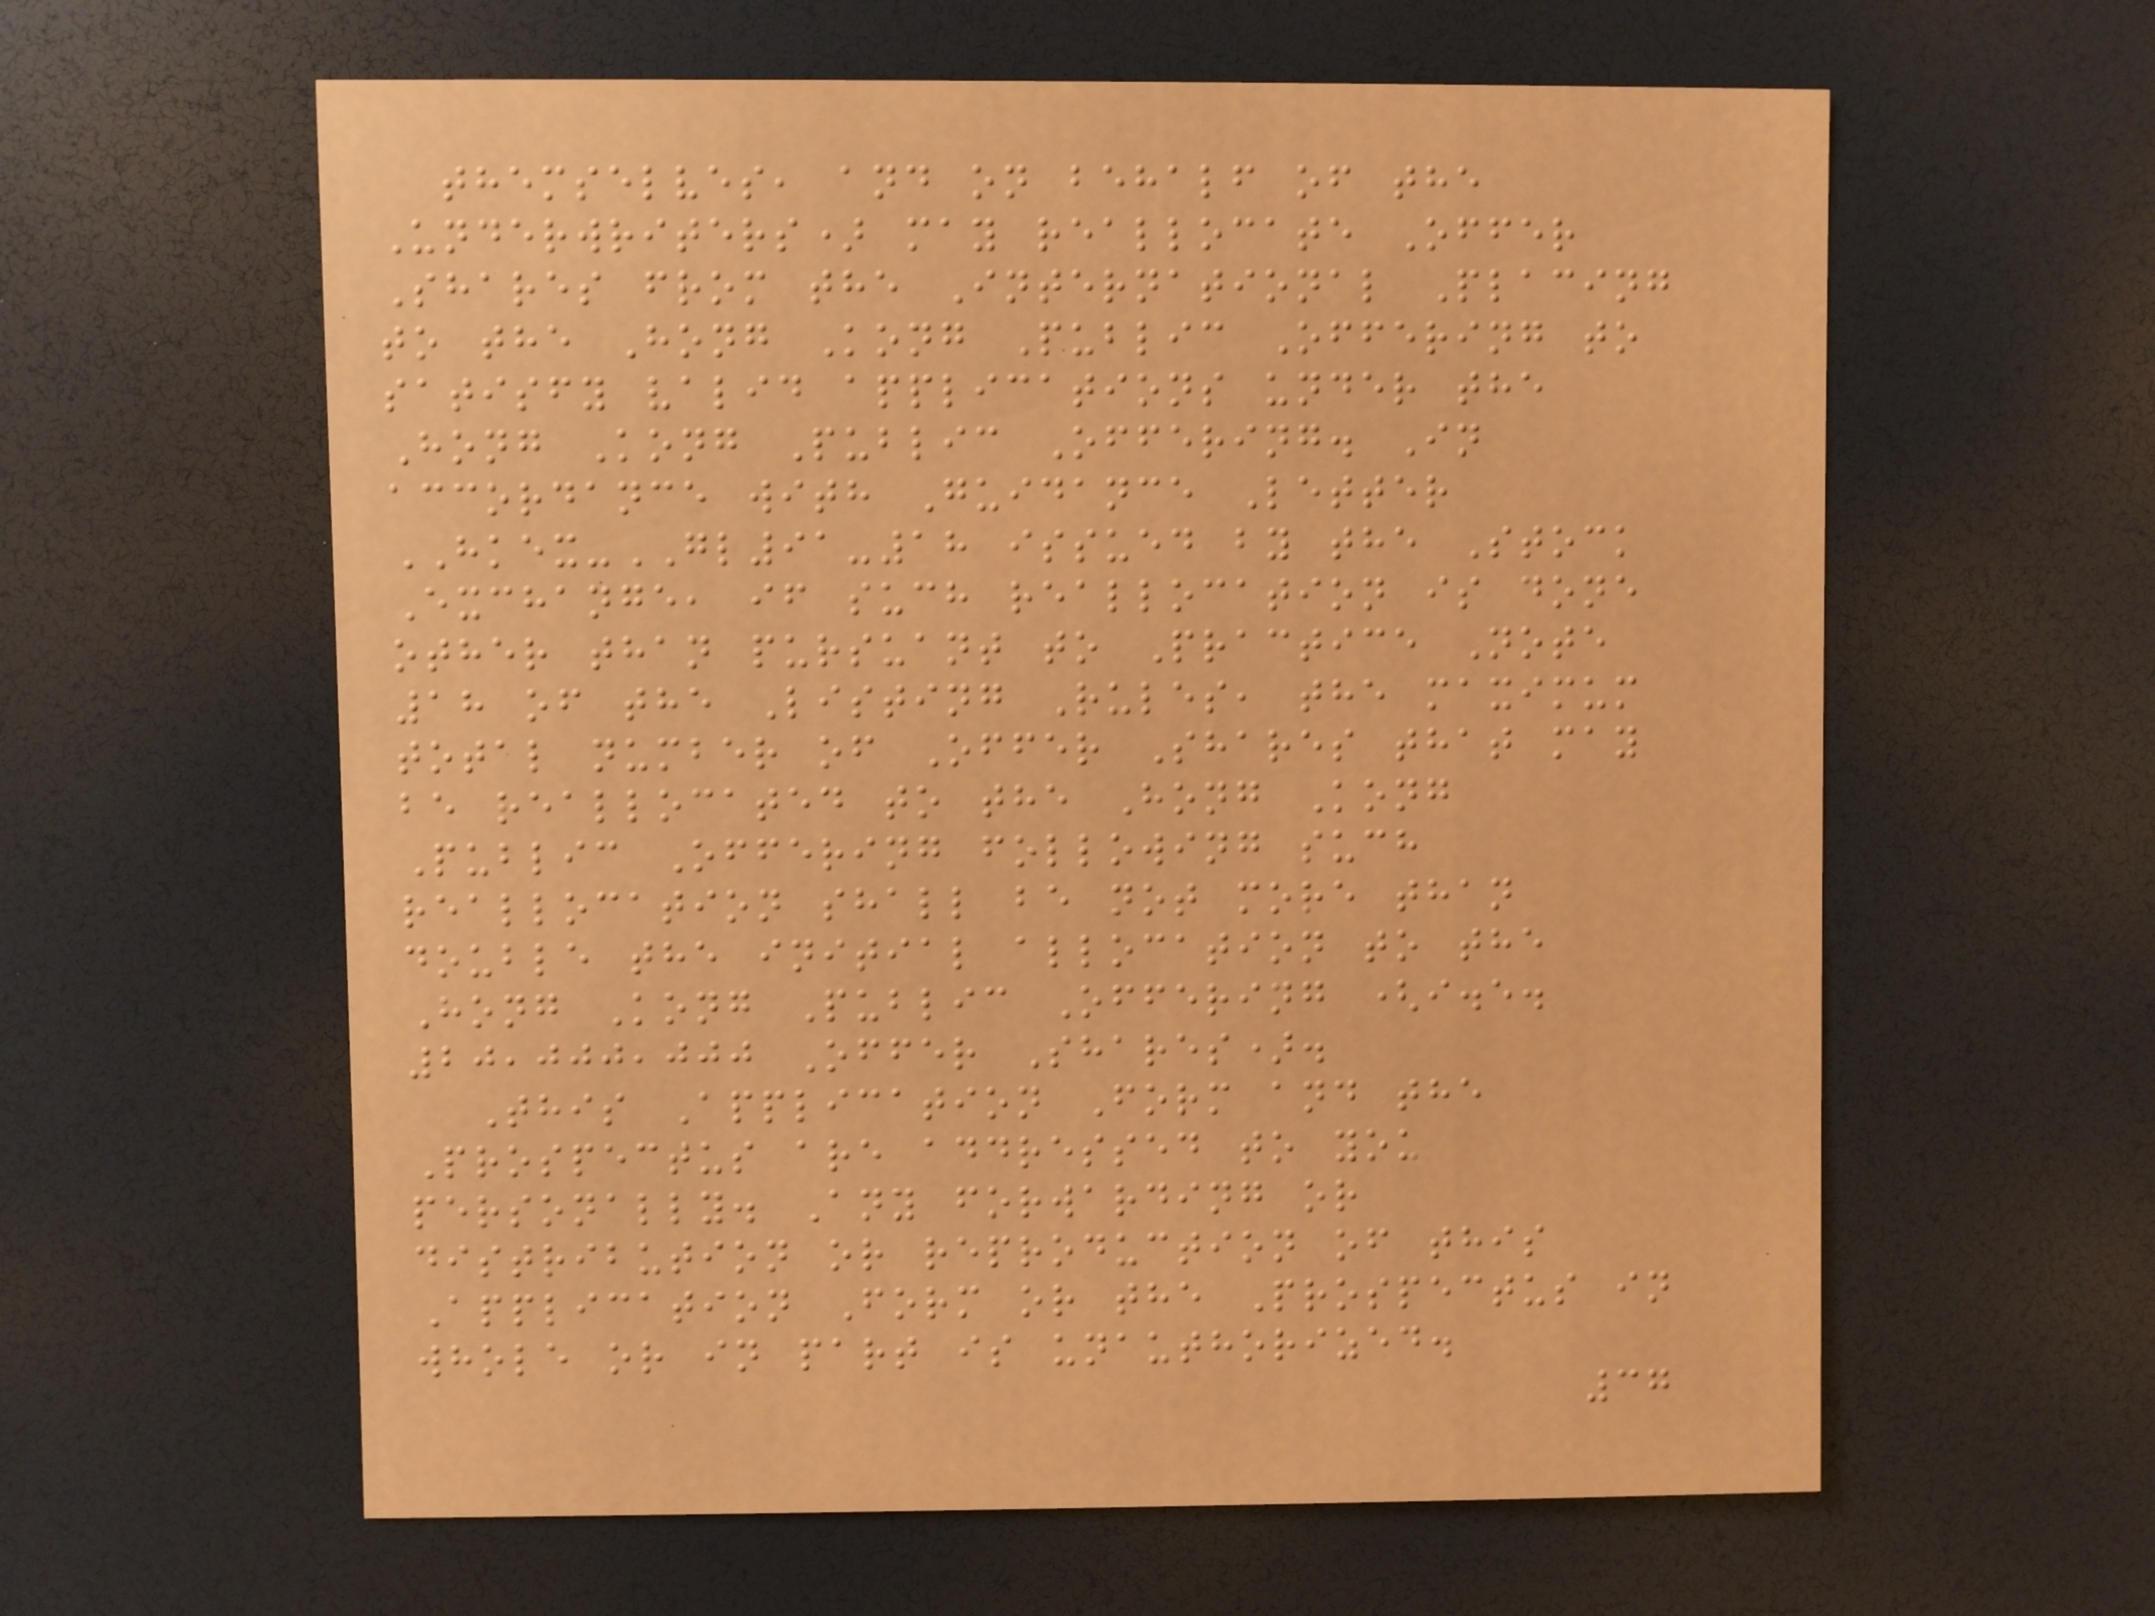themselves, and on behalf of the
Underwriters) may reallocate Offer
Shares from the International Placing
to the Hong Kong Public Offering to
satisfy valid applications under the
Hong Kong Public Offering. In
accordance with Guidance Letter
HKEX-GL91-18 issued by the Stock
Exchange, if such reallocation is done
other than pursuant to Practice Note
18 of the Listing Rules, the maximum
total number of Offer Shares that may
be reallocated to the Hong Kong
Public Offering following such
reallocation shall be not more than
double the initial allocation to the
Hong Kong Public Offering (i.e.
20,000,000 Offer Shares).
This Application Form and the
Prospectus are addressed to you
personally. Any forwarding or
distribution or reproduction of this
Application Form or the Prospectus in
whole or in part is unauthorized.
37
